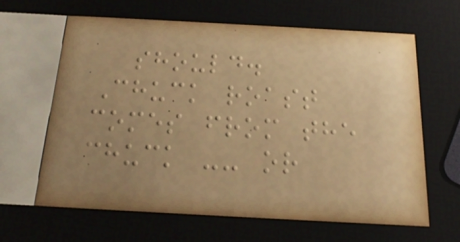should.
Chuck roast
comes from the
chuck -- or
